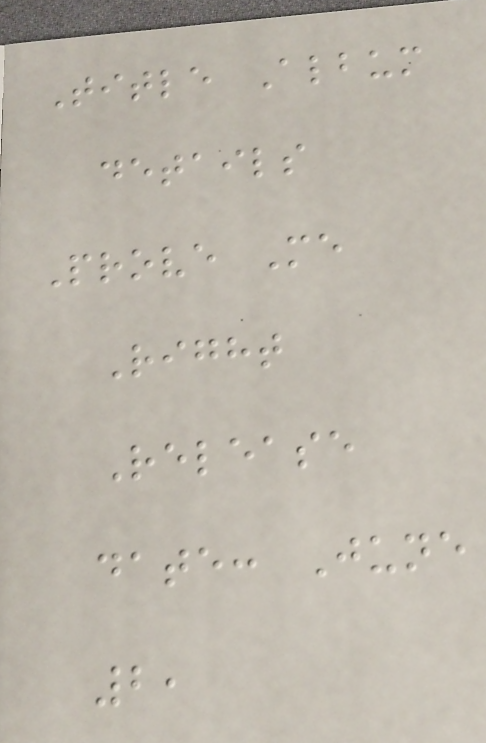Title Album
details
Prove Me
Right
Release
date: June
2,
